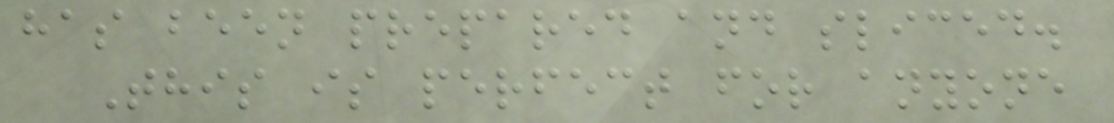has been prepared and sliced.
This is perfect for anyone
